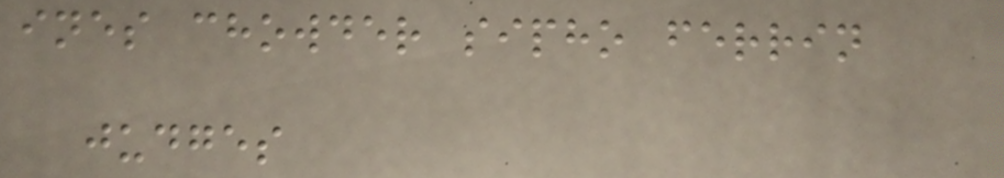ines chowder sipho ferrin
judges
